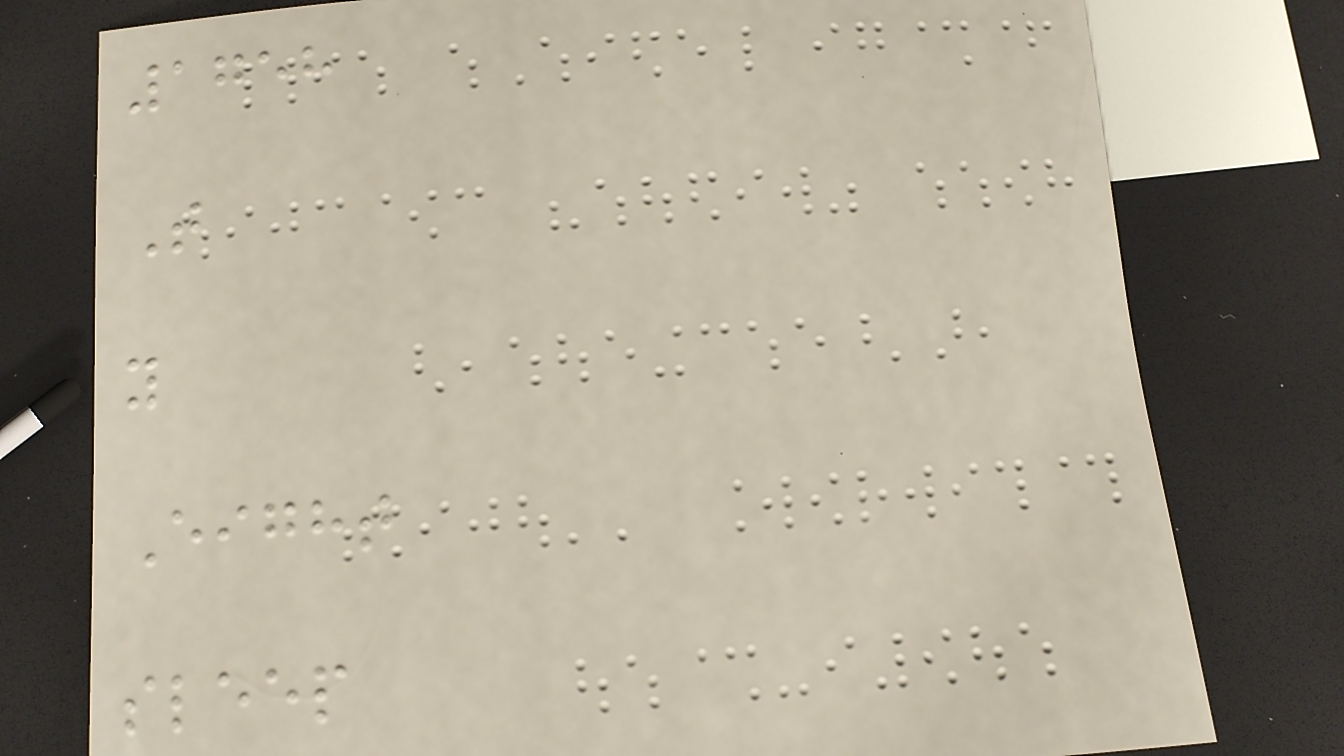1758
T
y
Eight
sleep
